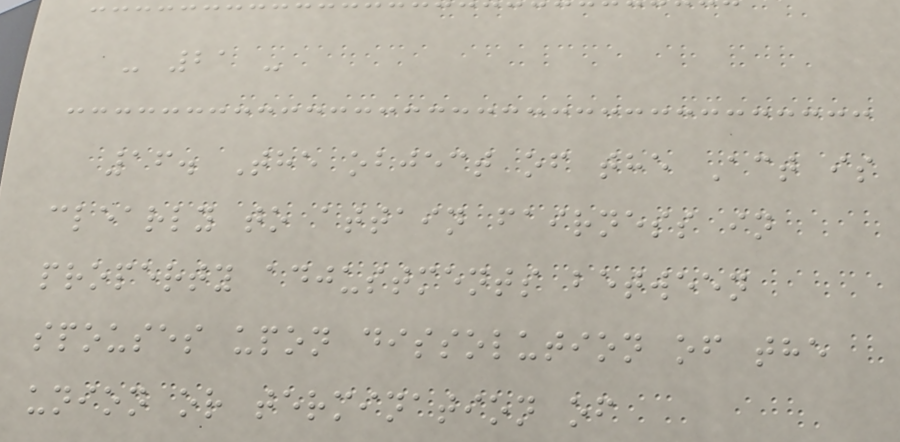- 21 -
16. The object of the Act is
clearly to attain fairness in
property adjustments between
spouses upon dissolution of the
union or termination of
